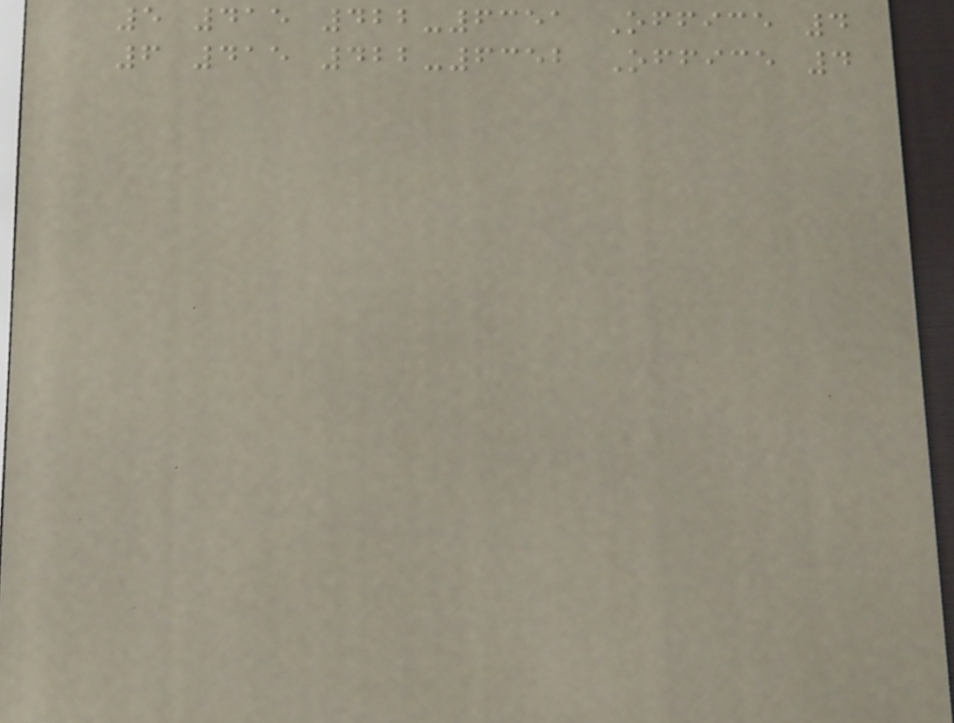5 415 422-6351 Office 4
6 415 422-6352 Office 4
